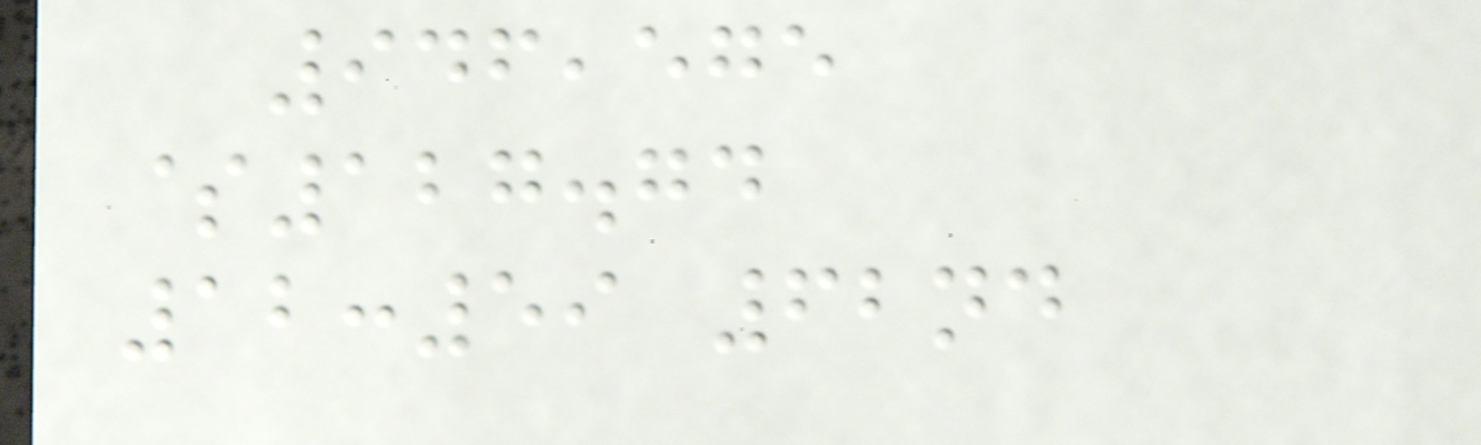946,575
$127.74
12:59 62nd
